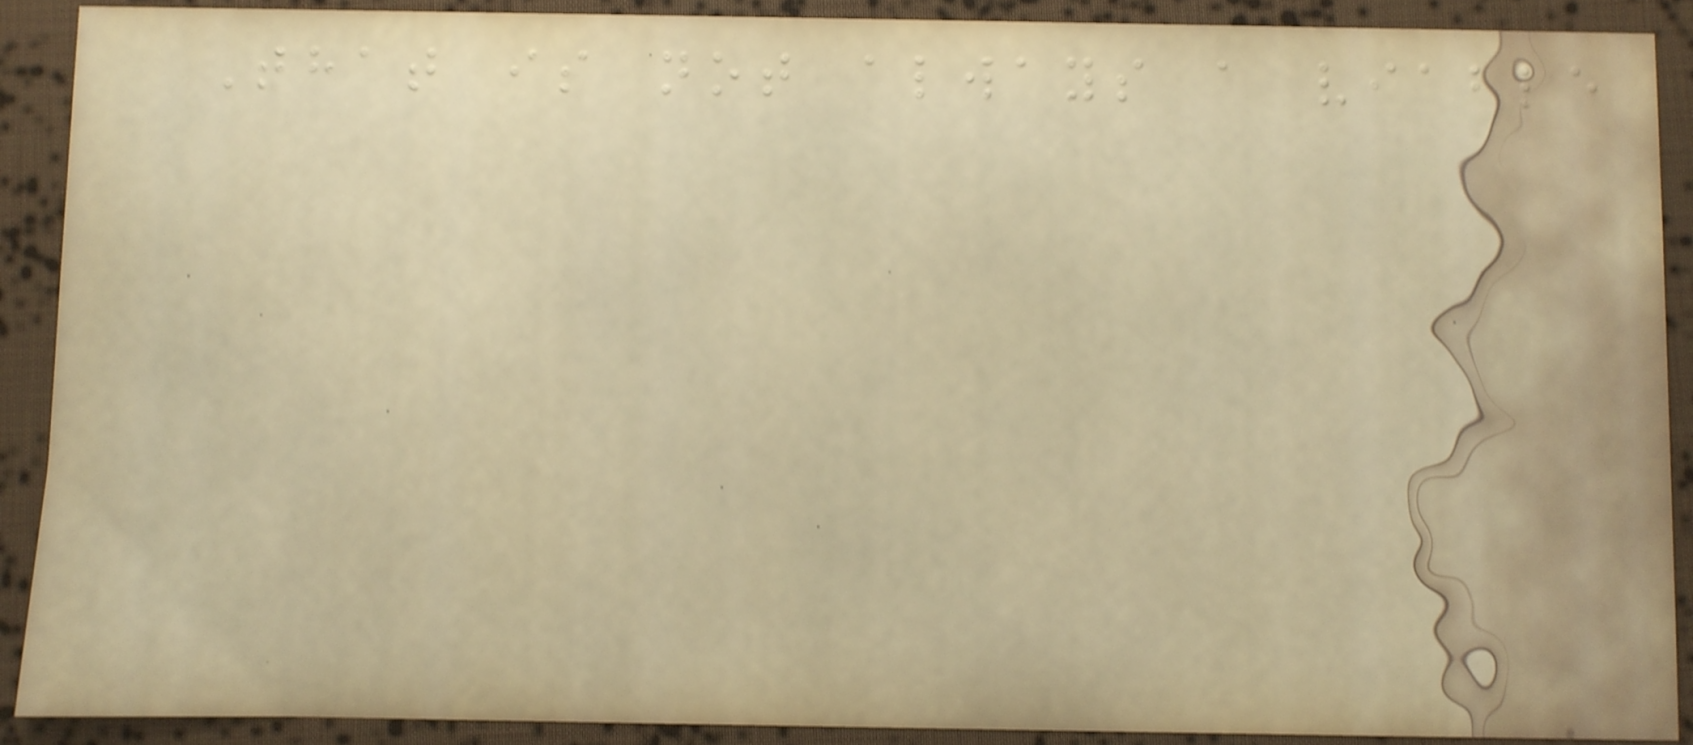That is not always a viable
